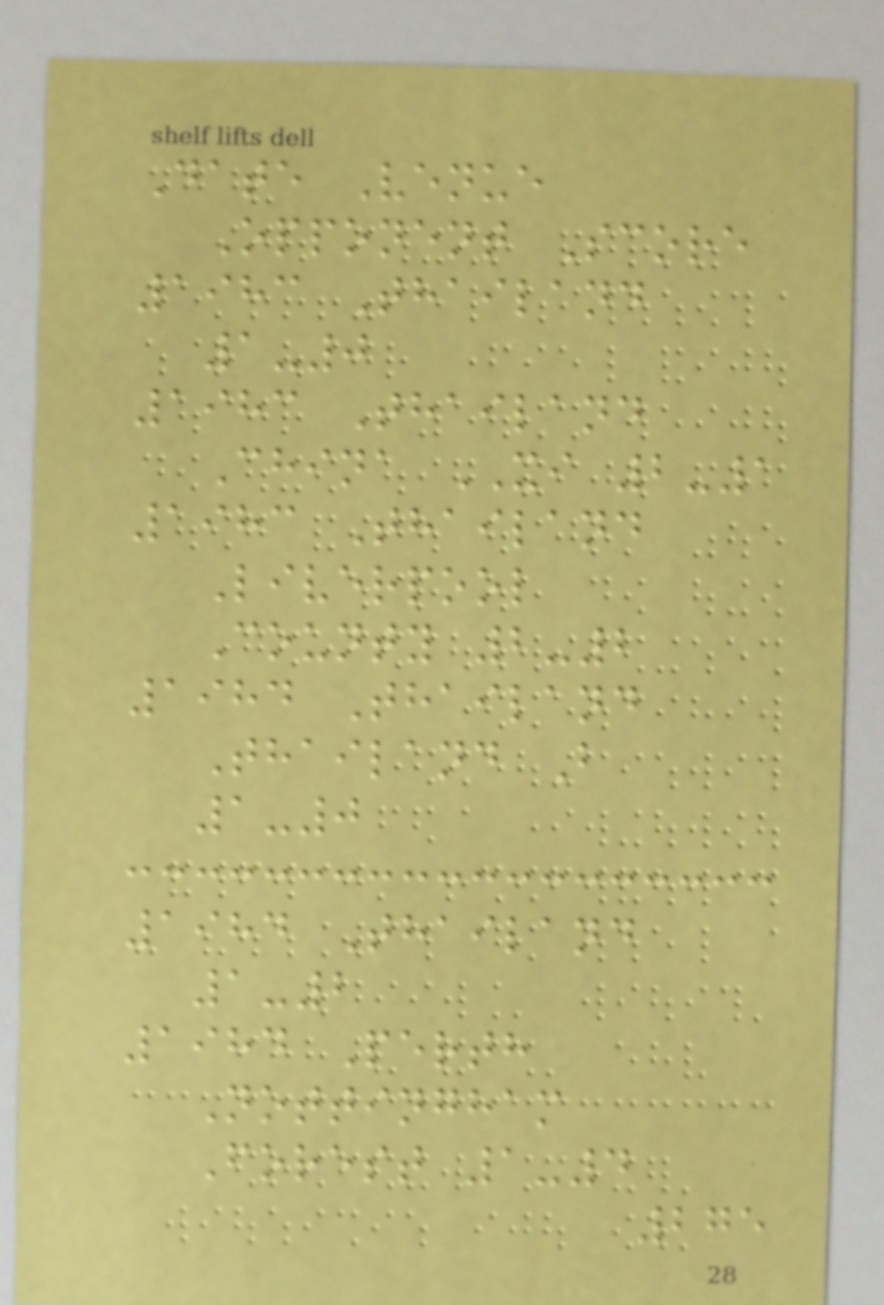Date Venue
Opponent Score
1983 Thailand
1-0
1983 Thailand
China XI 2-1
1983 Thailand
Liverpool
County 2-2
1984 Thailand
Thailand B
1-0
1984 Thailand
1-2
1984 Perth
Nottingham
Forest 1-4
275
